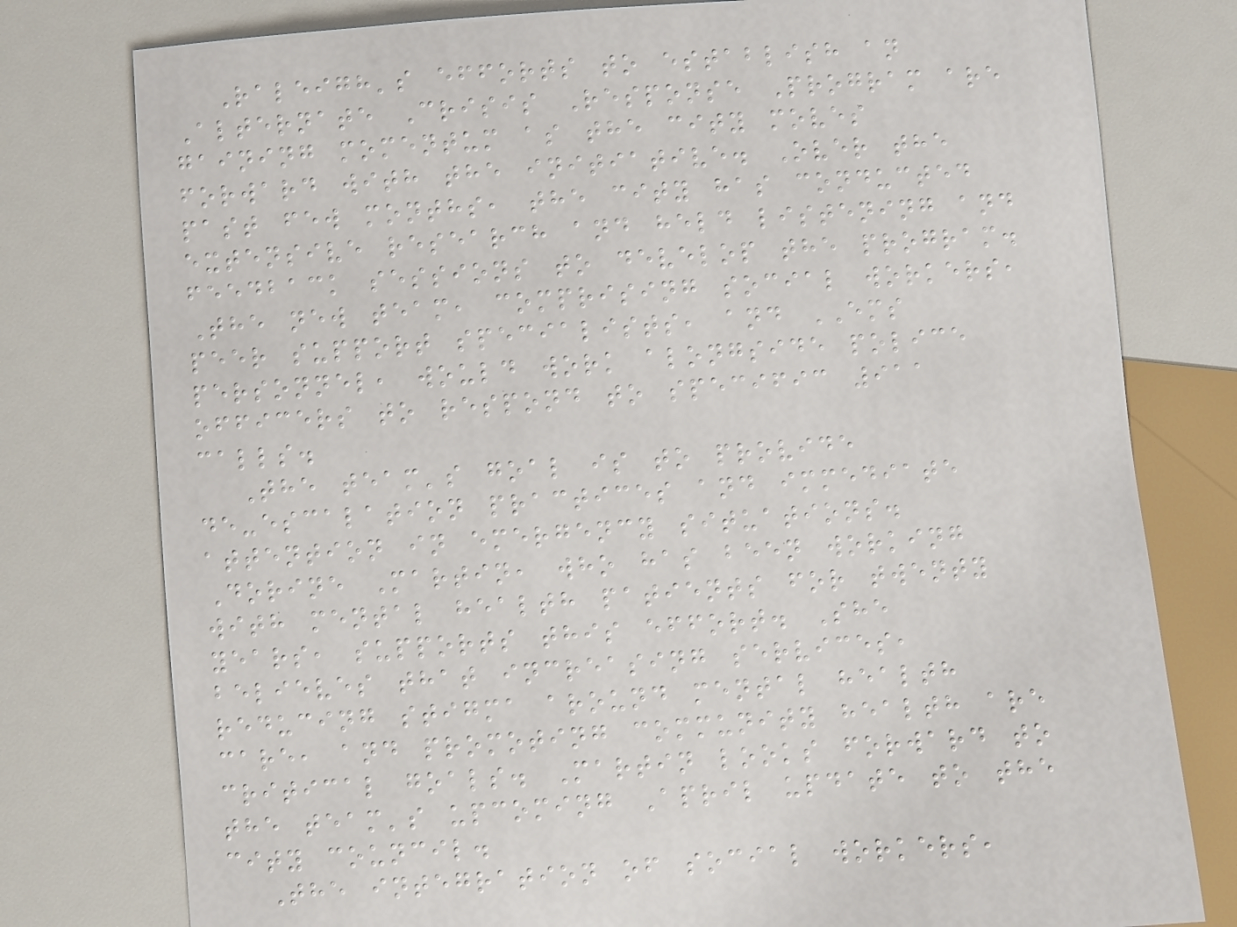Raleigh's efforts to establish an
Alternate Crisis Response Program are
gaining momentum as the city moves
forward with the initiative. Over the
past few months, the city has conducted
extensive research and held listening and
feedback sessions to develop the program.
The new team, comprising social workers,
peer support specialists, and EMS
personnel, would work alongside police
officers to respond to specific 911
calls.
The team's goal is to provide
de-escalation practices and immediate
attention in emergency situations.
Dorine Martin, who has been working
with mental health patients for twenty
years, supports this effort. She
believes that increasing services,
reducing stigma around mental health
care, and promoting community health are
critical goals. Martin looks forward to
the team's upcoming April update to the
city council.
The integration of social workers,
